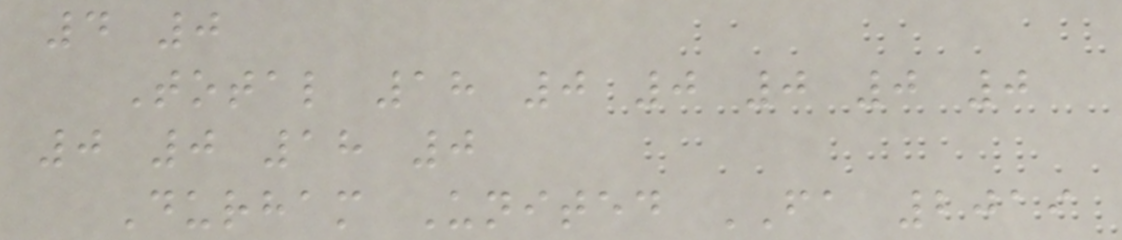4 0
Total 18 0 0 0 0 0
0 0 18 0
Durham United FA 2019
